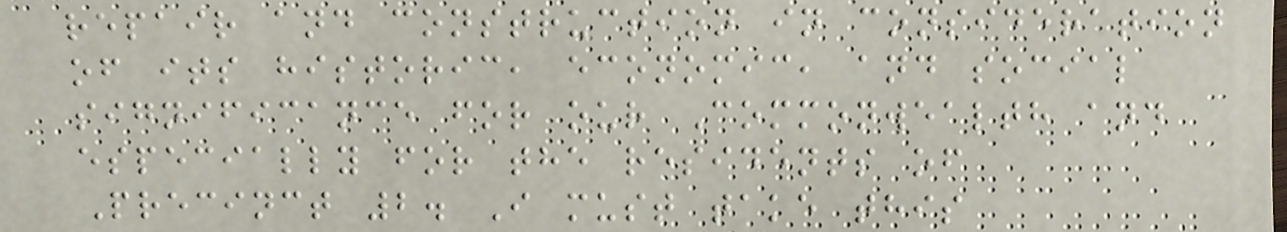repair and construction in consideration
of its historic, economic, and social
significance for our Commonwealth and
especially for the residents of
Precinct 2. I must take this
